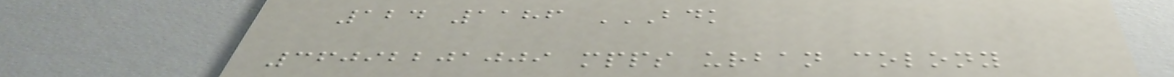124 1186 BDK
36092201009 MPPS URBAN COLONY
